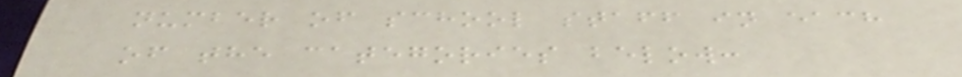number of school staff in each
of the categories below:
